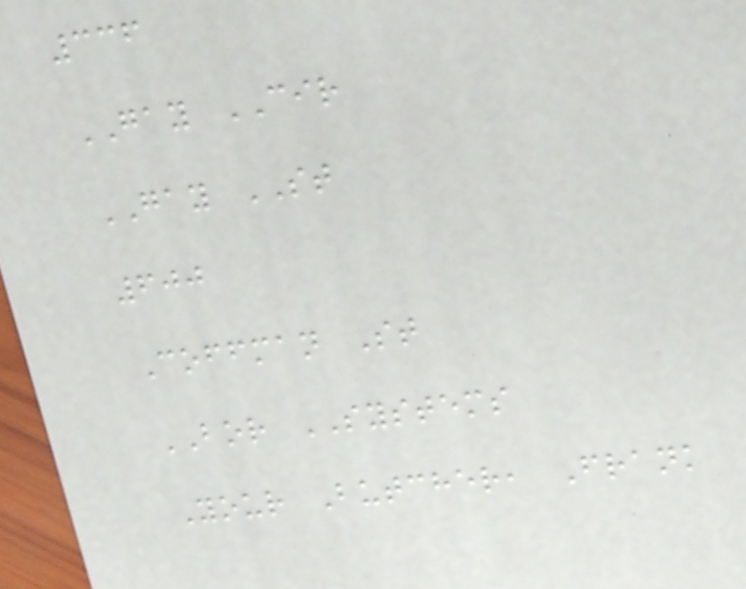336
GAY CIR
GAY ST
600
Coffman St
BOR SYSTEMS
Your Butcher, Frank
